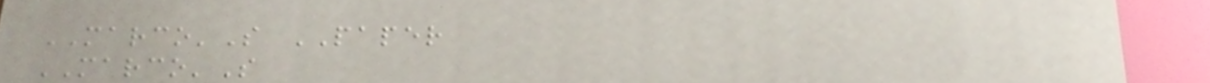MARCO'S PAPER
MARCO'S
